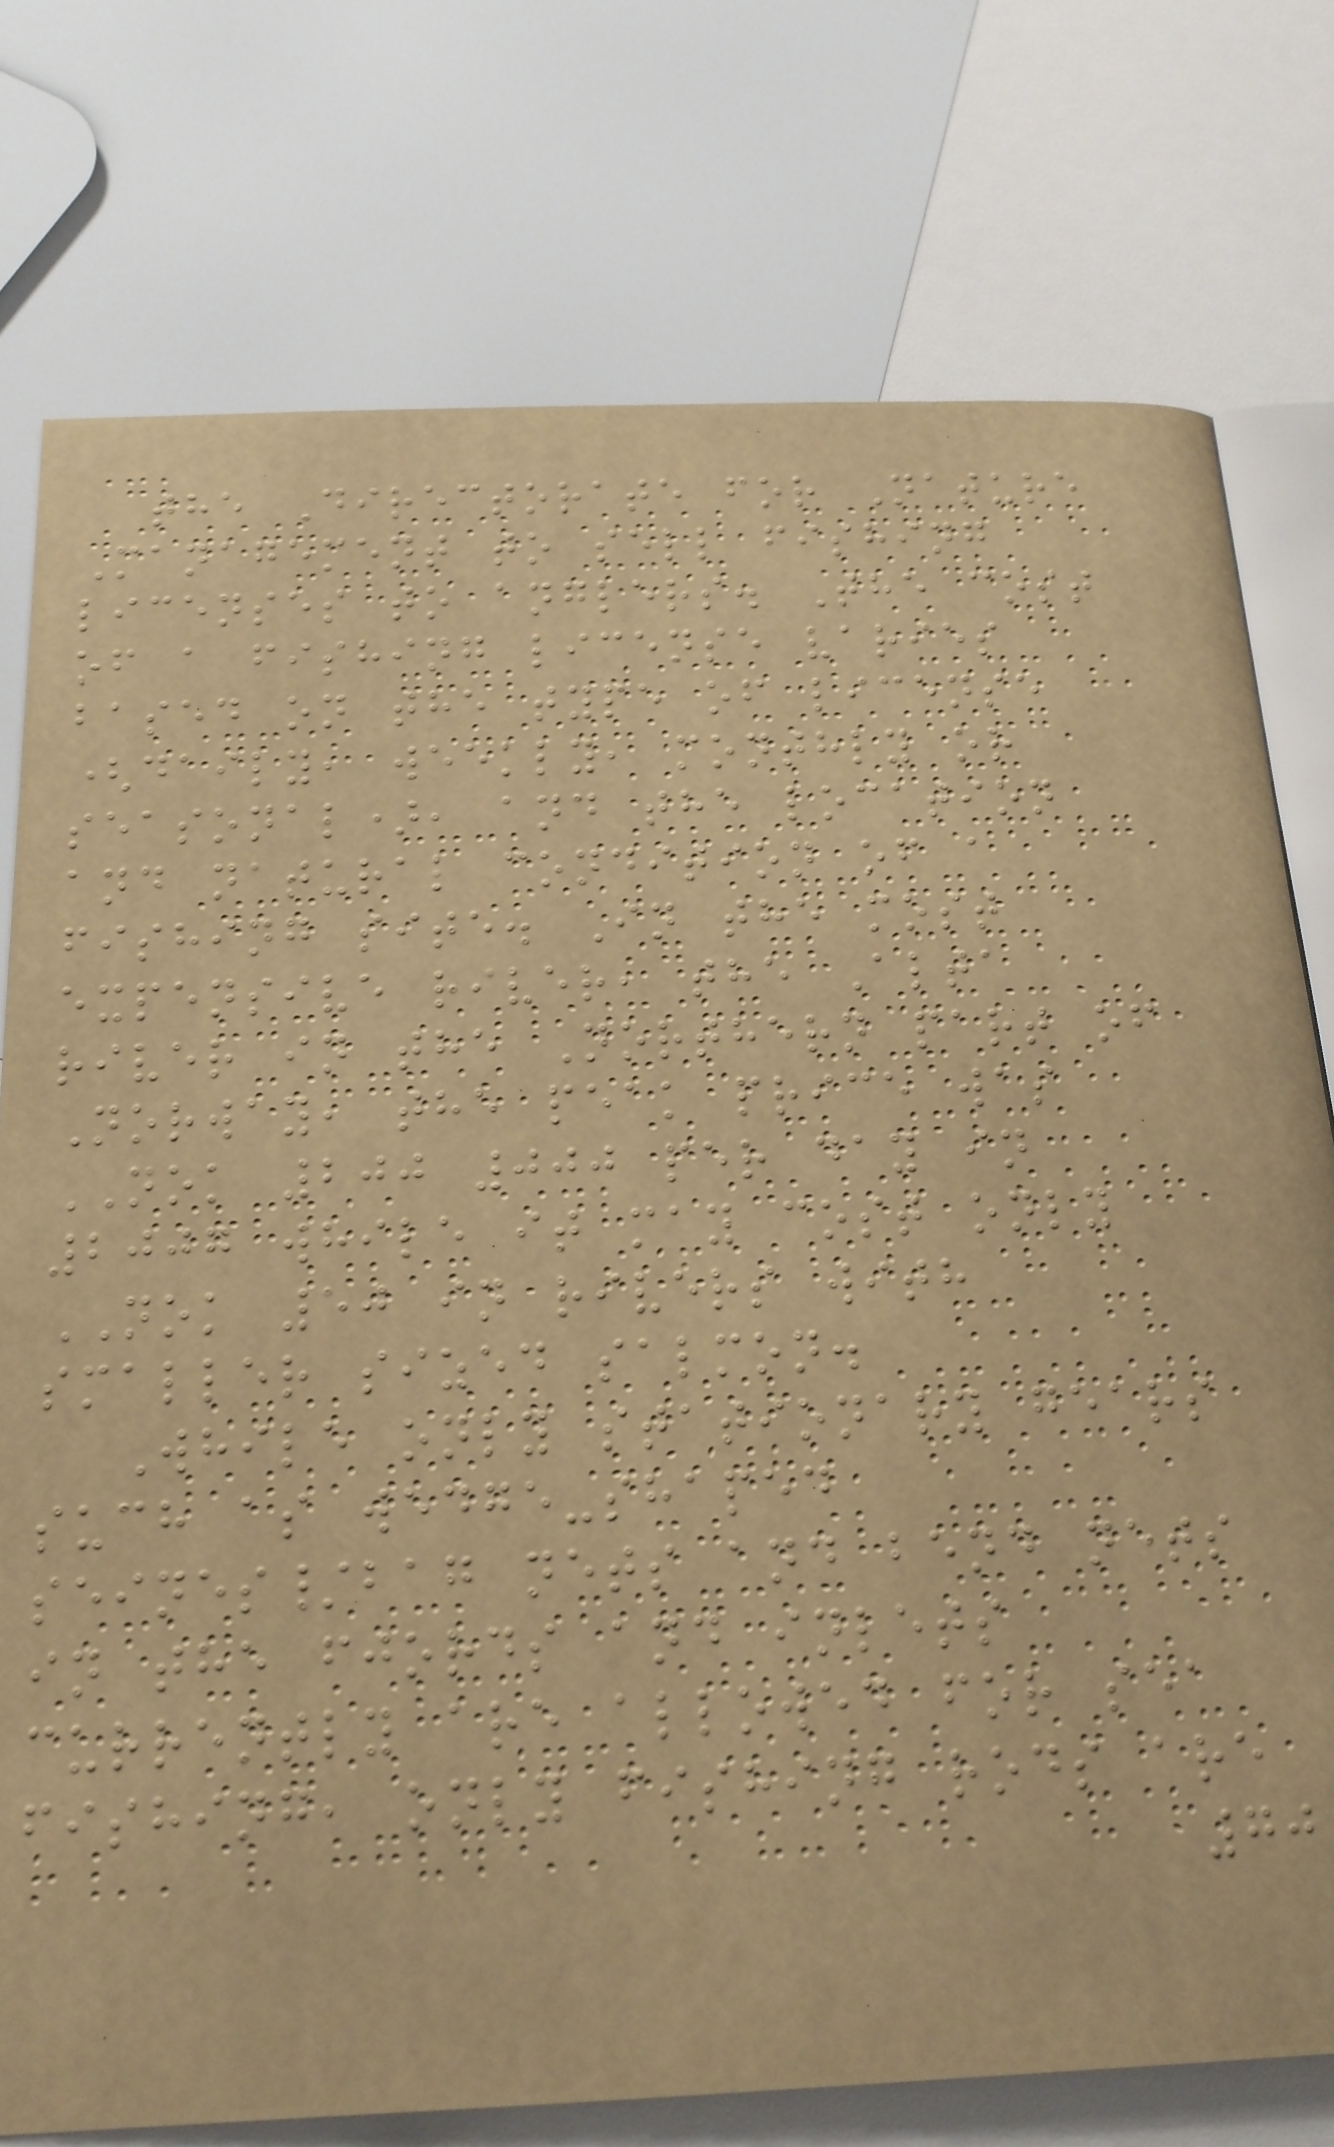the Directorate for Nature
Management to sell fishing
licenses to anglers. The cost
of a fishing license varies
based on the type of license
(daily, weekly, monthly or
seasonal), and the location
and natural condition of a
fishing site. In the most
expensive river, the Alta
river in the Northern part of
Norway, the peak price was
NOK 200 000 per day in
2007 while it may cost only
NOK 50 in rivers with
smaller sized salmon.
While only stationary gears
such as wedge-shaped
seines/bag nets and bend nets
in the fjords and inlets
currently are allowed for sea
fishing, only fishing rods are
70
